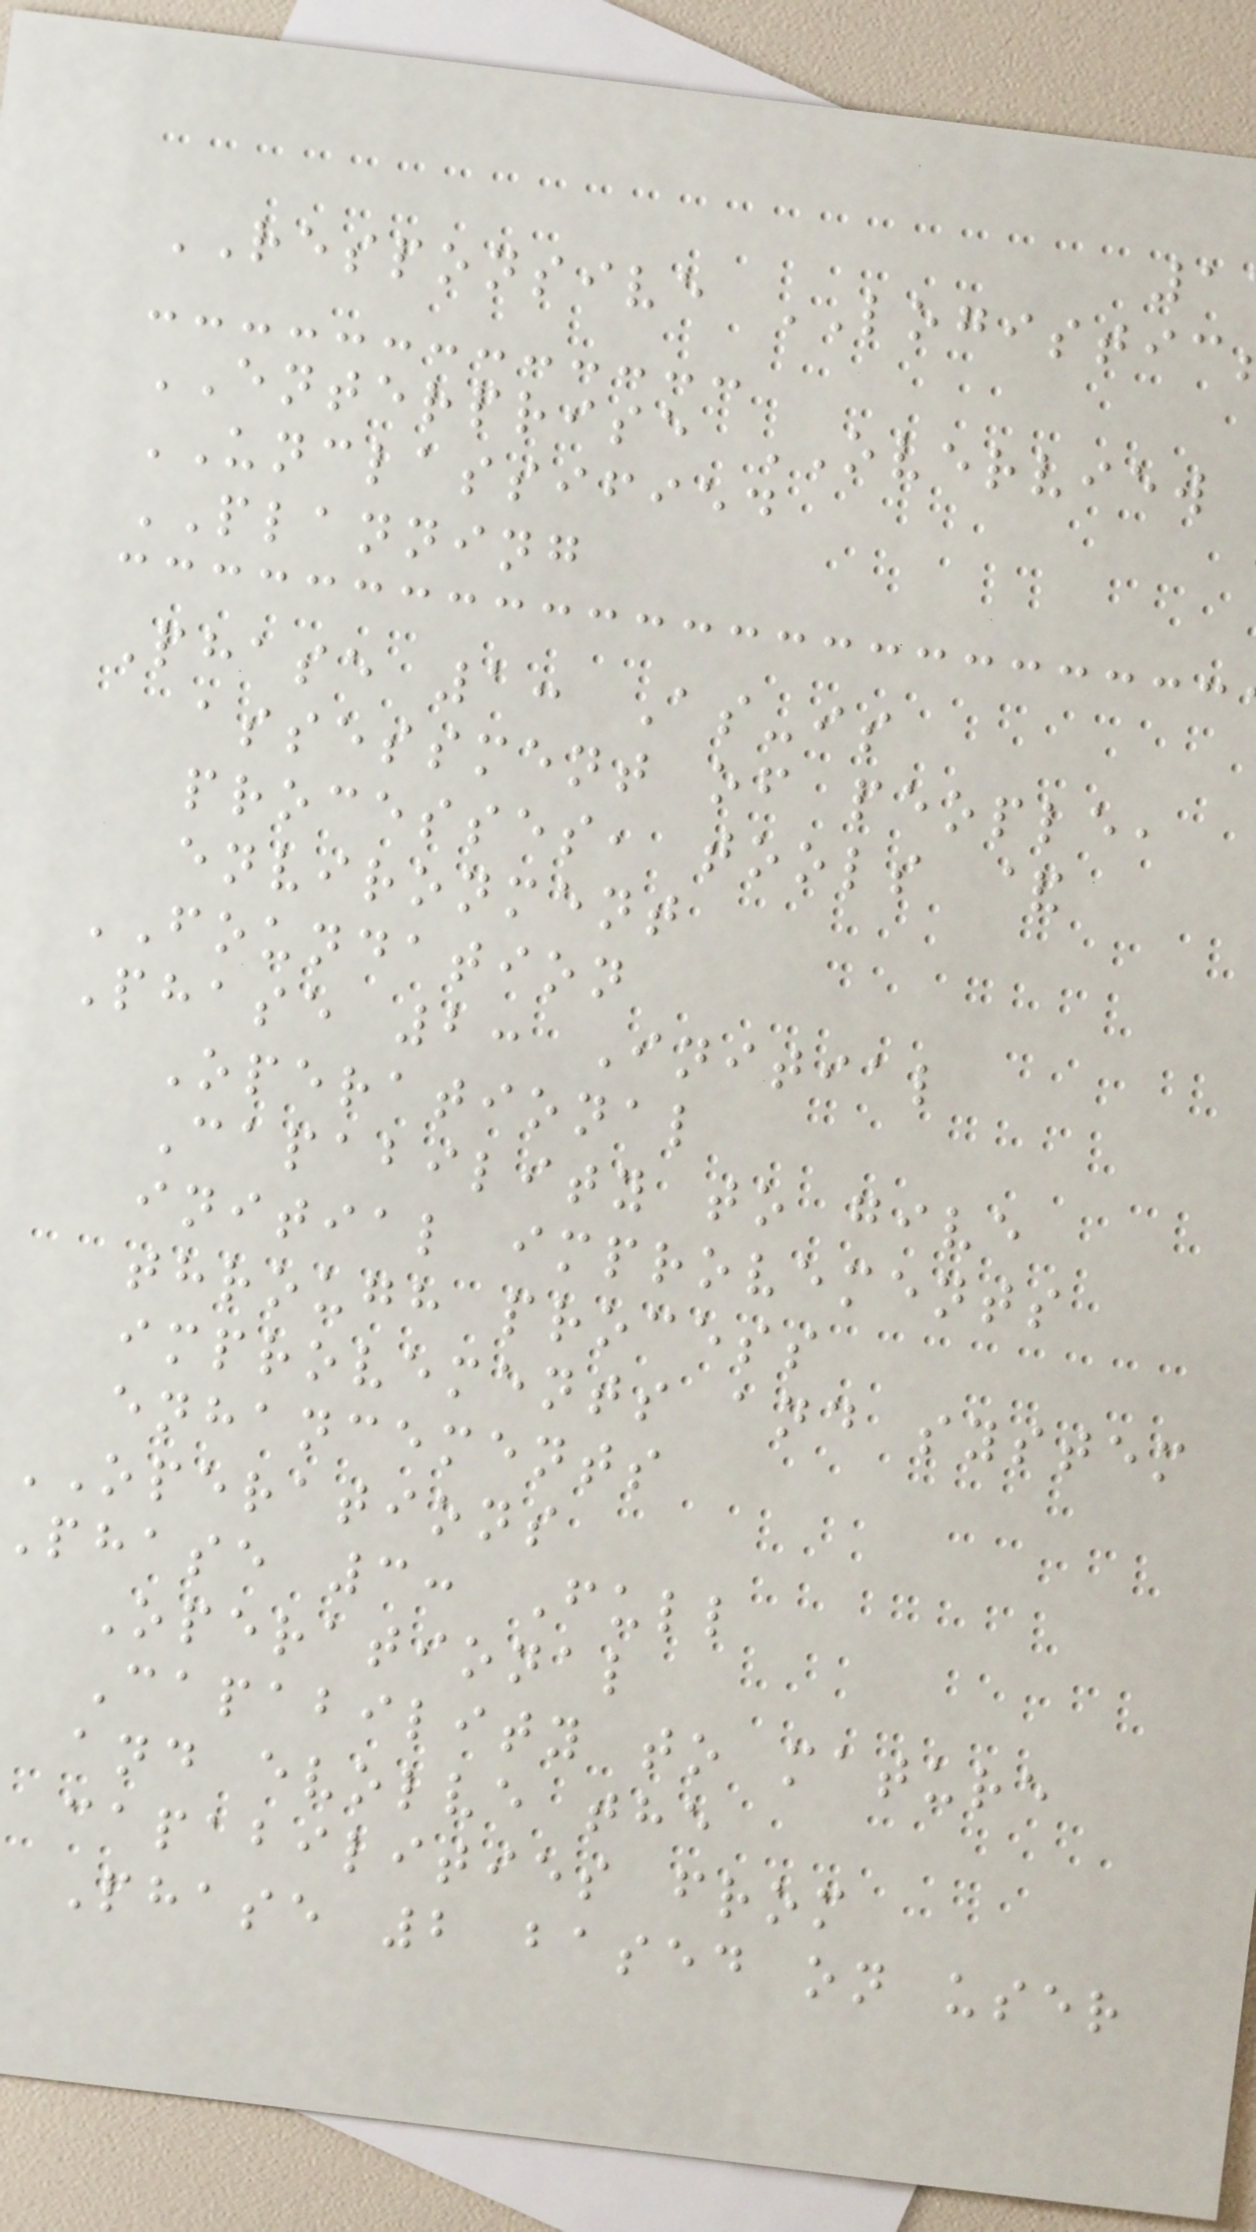RESPONSIVE LOGISTIC
ENTERPRISE OVERVIEW
UNCLASSIFIED
PLANNING
Phase 1: As-is
assessment of people,
processes, tools &
environment
FOUNDATION
Phase 2: Initial
Operational
Capability to give
initial improvements
through process
improvements and system
enhancements
OPERATIONS
phase 3: Full
Operational
Capability to mature
and evolve the
capabilities from
Phase 2 based on user
